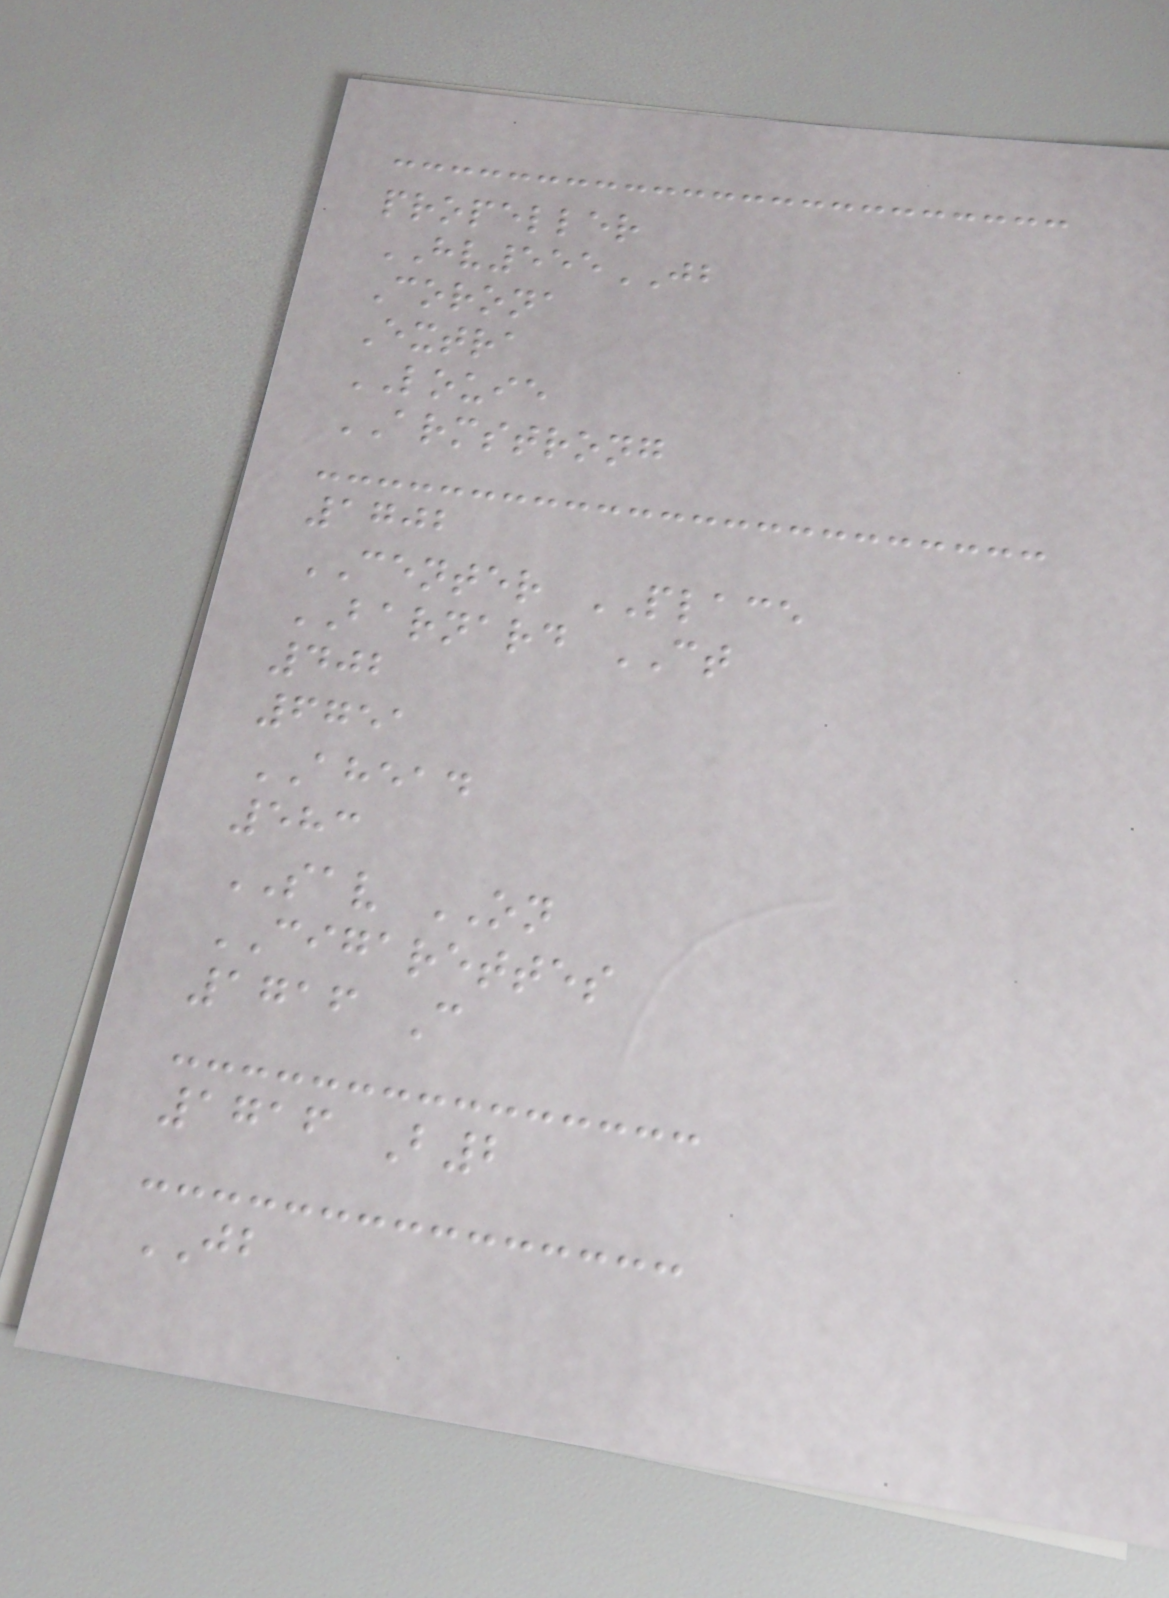propeller
HV555JB
Corona
Extra
LOUIE
ARMSTRONG
1702
CENTER PLACE
BARNARD CT
402
6751
AHEAD
583
SAV ON
CIGARETTES
1716 C
1716 B2
JB
